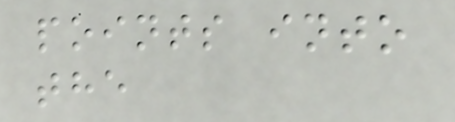points into
the
